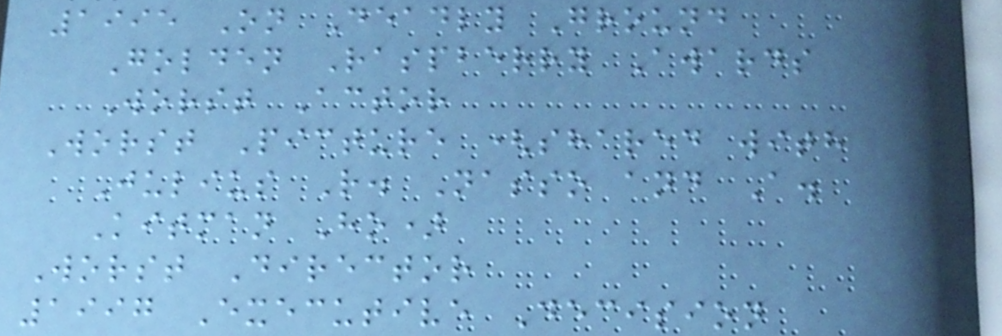1995 On Deadly Ground
Golden Raspberry Awards
Worst Actor
Worst Picture (shared with
Julius R. Nasso and A.
Kitman Ho)
Worst Director
1997 Executive Decision
